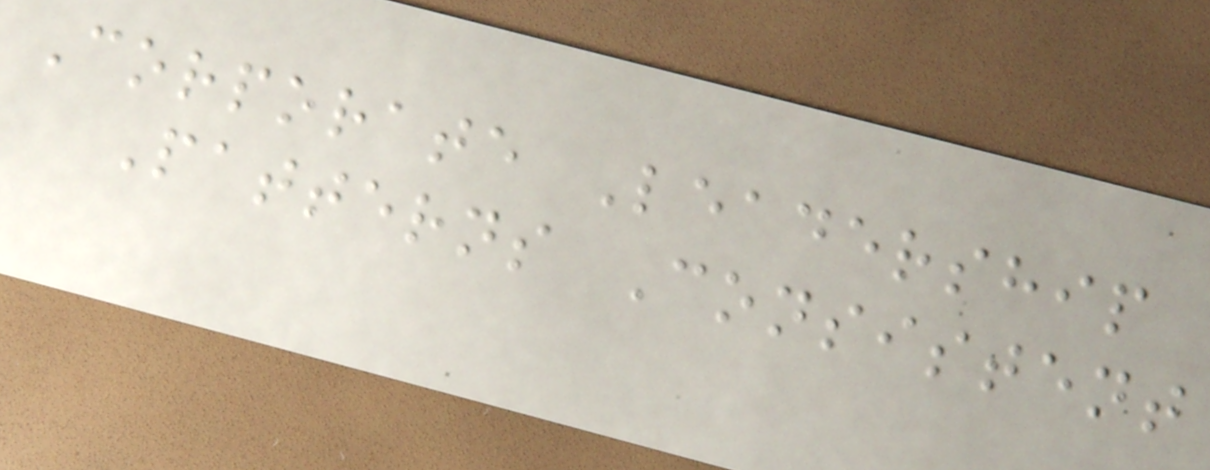Corporate Leadership
Patterns Consistent
